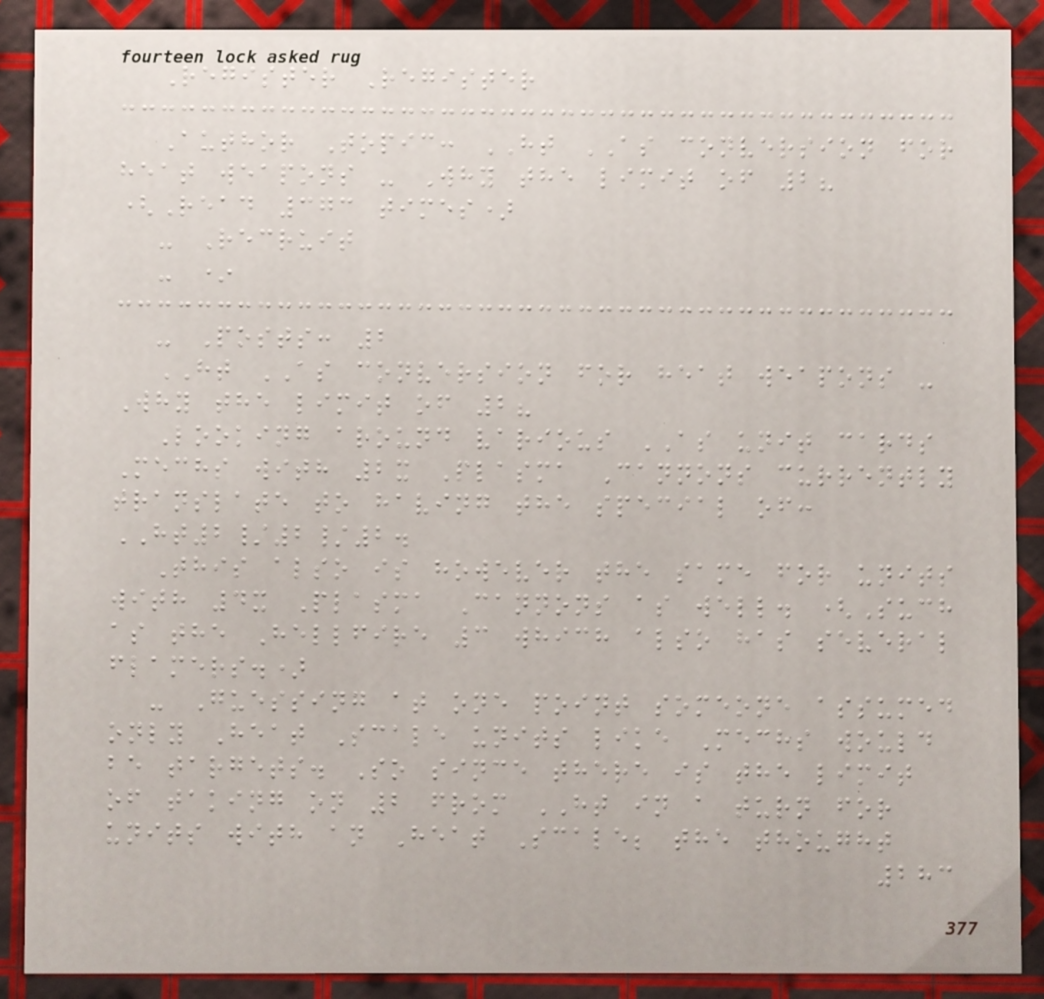Register Register
Author Topic: HT AS conversion for
heat weapons - Why the limit of 2?
(Read 373 times)
- Recruit
- *
- Posts: 2
HT AS conversion for heat weapons -
Why the limit of 2?
Looking around various AS unit cards
Mechs with 2x Plasma Cannons currently
translate to having the special of:
HT2/2/2.
This also is however the same for units
with 4x Plasma Cannons as well. (Such
as the Hellfire 3 which also has several
flamers.)
- Guessing at one point someone assumed
only Heat Scale units like Mechs would
be targets. So since there is the limit
of taking on 2 from HT in a turn for
units with an Heat Scale; the thought
283
